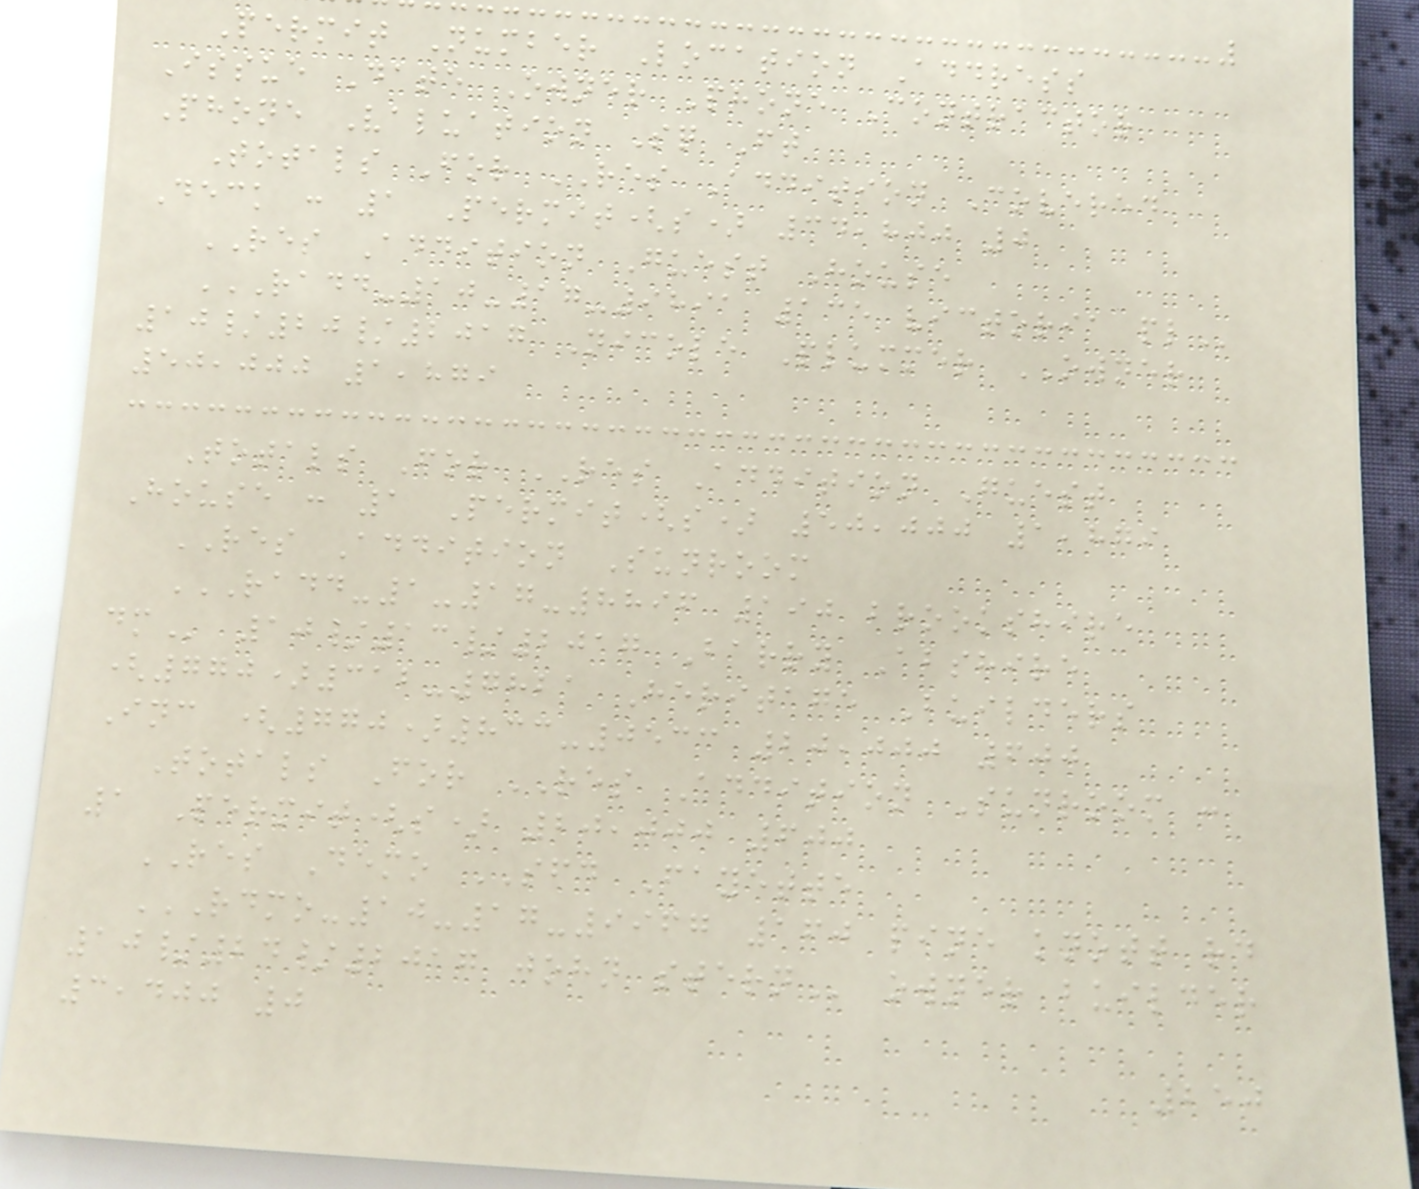Permit Number Location Address
Issue Date Owner Phone Contractor
Phone Valuation Sq Ft
Totals For RES Addition Covered
Deck : 1 Permit(s) 34,800 0
RES Addition Guest House
RADD-10-17-9891 135 VICTORIA PL
10/20/2017 Nicole Plummer OWNER
50,000 1,879
Totals For RES Addition Guest
House : 1 Permit(s) 50,000 1,879
RES Addition Sunroom
RADD-1-17-8896 190 BROOKSHIRE
DM 10/13/2017 Barry Abshire
(770)312-7821 Heritage Builders
Inc (770)833-0533 20,000 600
Totals For RES Addition Sunroom :
1 Permit(s) 20,000 600
RES Demo SFD Fayette
RDMO-10-17-9967 160 PINE KNOTT RD
10/24/2017 JOHN STERN owner builder
3,400 0
250
